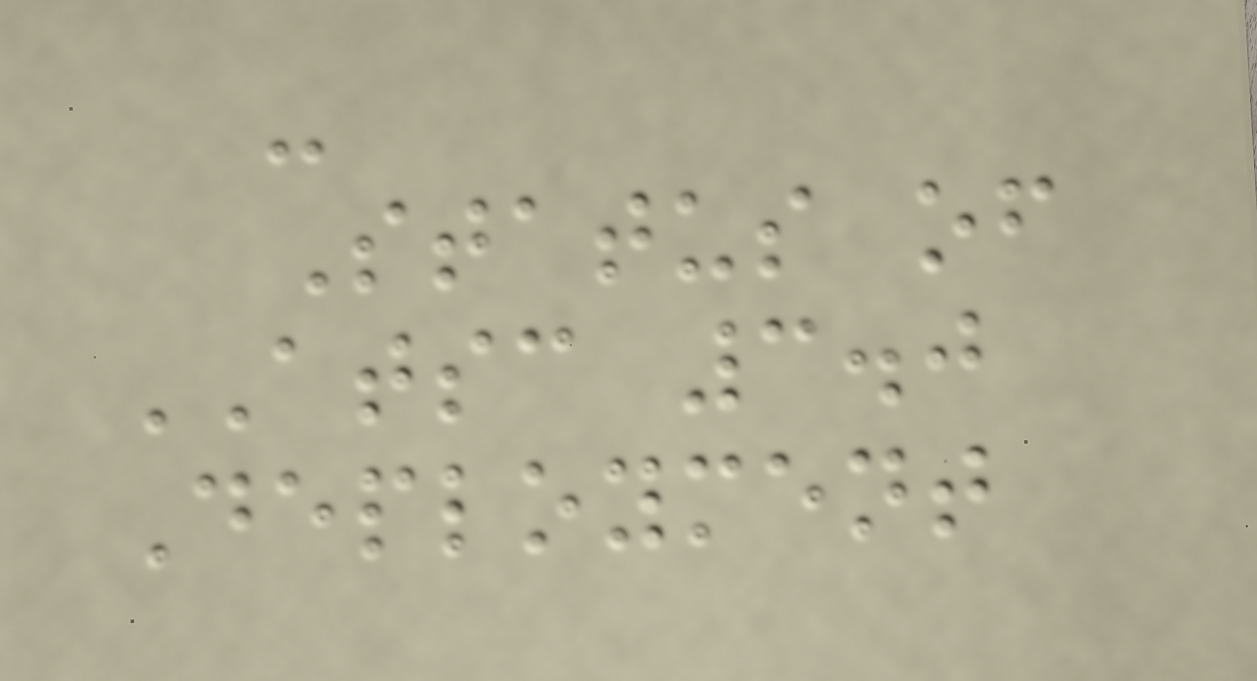-
Status of
ATSC 3.0
Deployment
